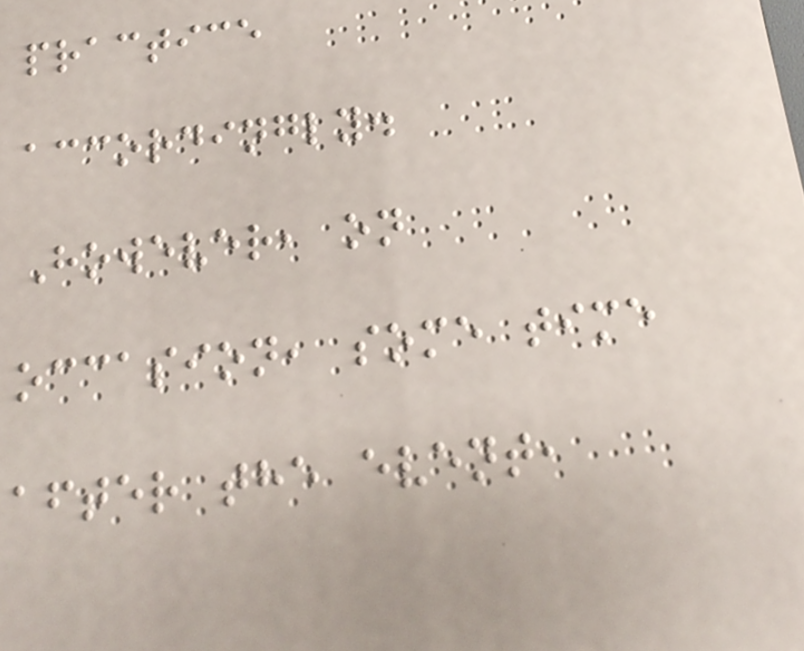practice
accordingly.
However, on
occasion, some time
after the event,
